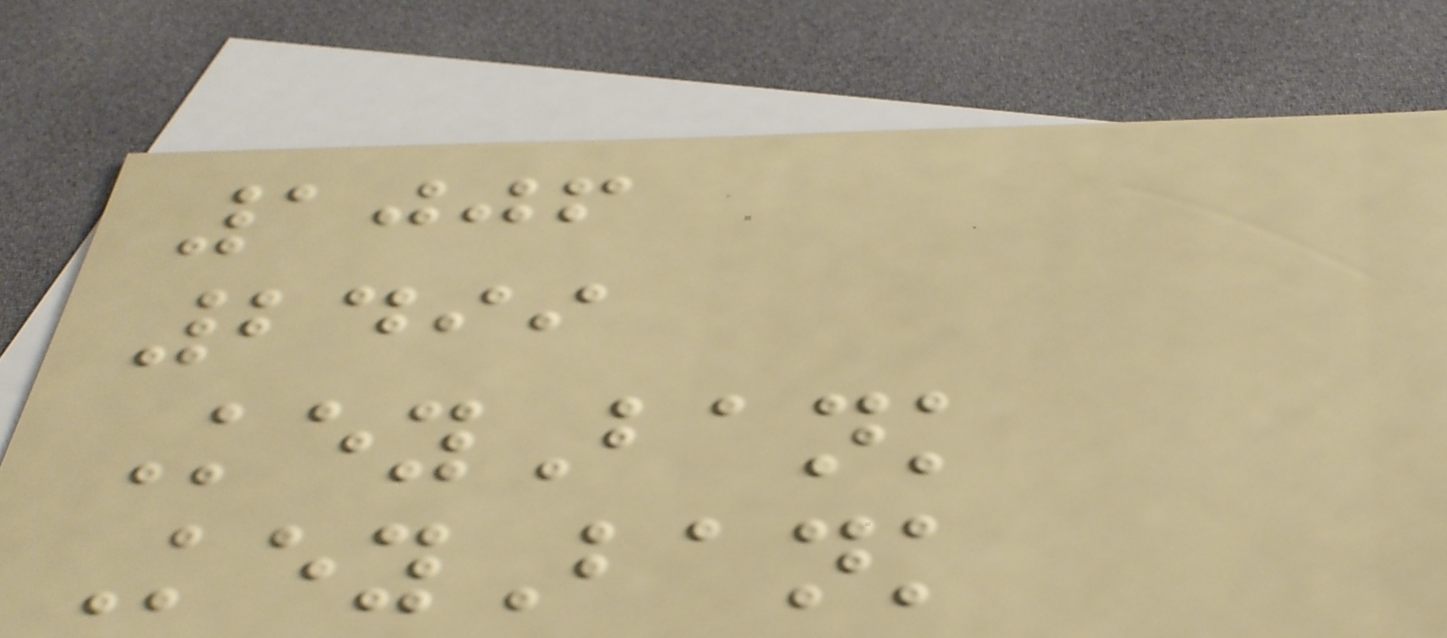1006
2499
KeyBank
KeyBank
